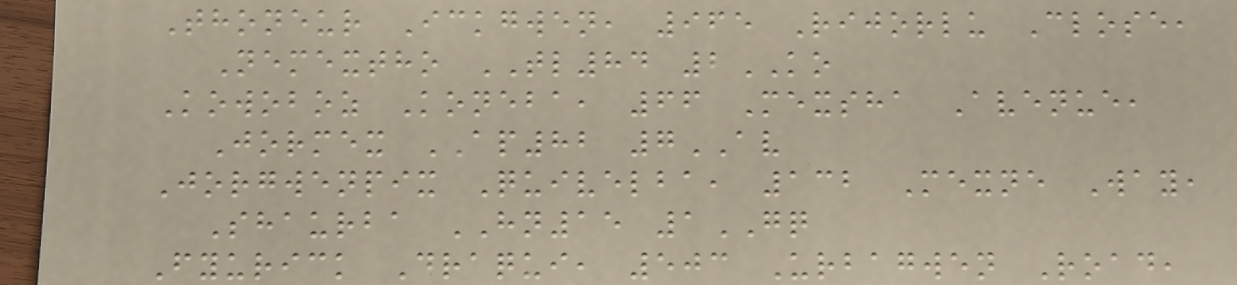Thoneur Ickgwen, 965 Rijorlu Close,
Nemextho TL84 2KO
Kowoboz Koneba, 66 Mexsha Avenue,
Jormex AP82 7AV
Jorgwenpix Quivelba, 132 Mexne Way,
Shaurba HN15 1GQ
Fyurick Draqui, 503 Urbagwen Road,
